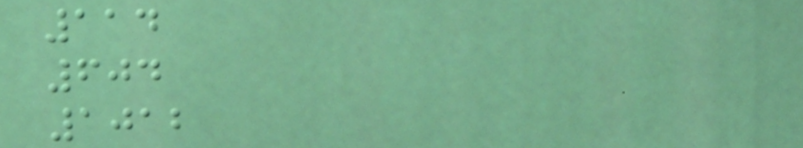114
604
1012
